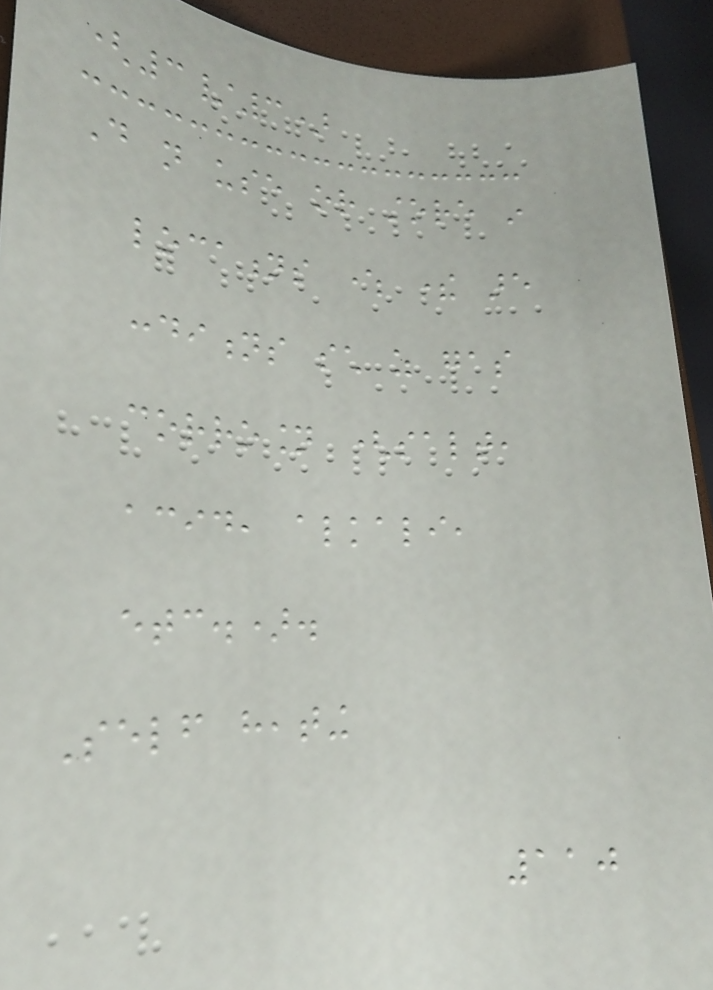(3/3)
Do not use or store in
locations where there are
conditions such as gas
corrosion (salt,
acid, alkali,
etc.).
Self heating
110
